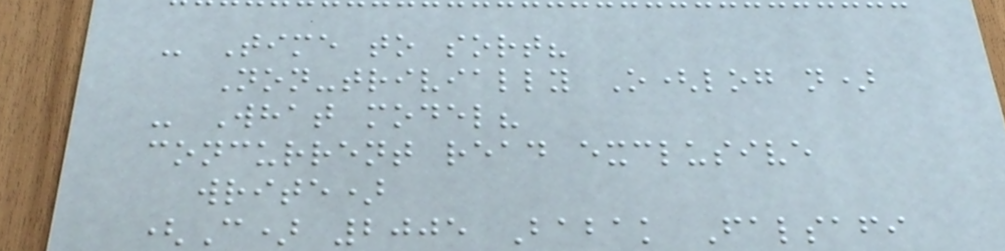- Time to sort?
Non-trivially O(log n)
- What model?
concurrent read exclusive
write)
(C) 2005 Babak Falsafi
